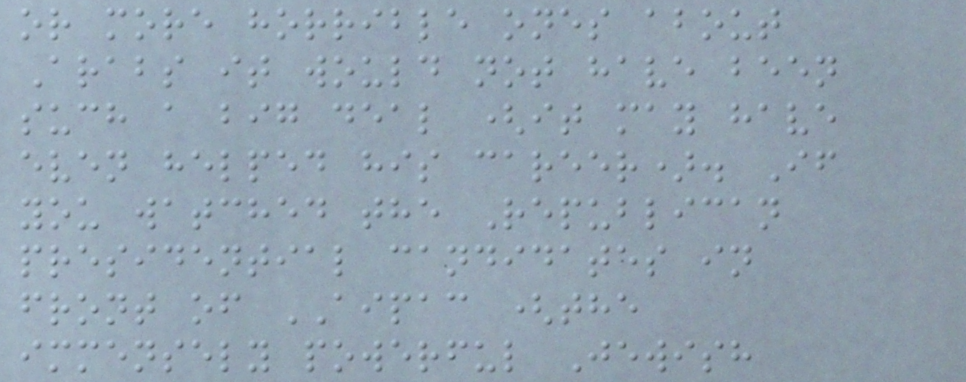or more horrible ones about
Arabs it would not have been
such a big deal (it may have
even helped his career). If
you watched the Republican
presidential candidates in
front of AIPAC (the
immensely powerful Jewish
